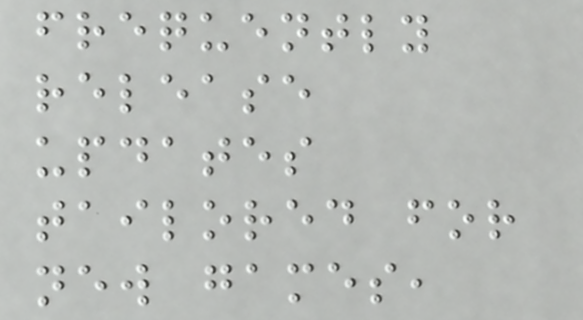frequently
release
updates
tailored for
new games,
